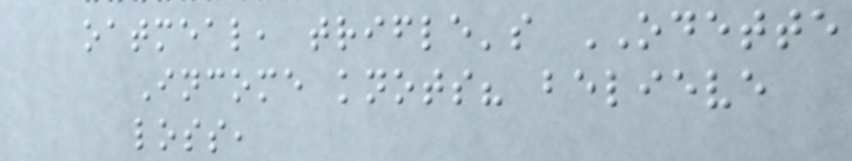oatmeal, trifle's ODETTE
Income knots? believe
loss,
